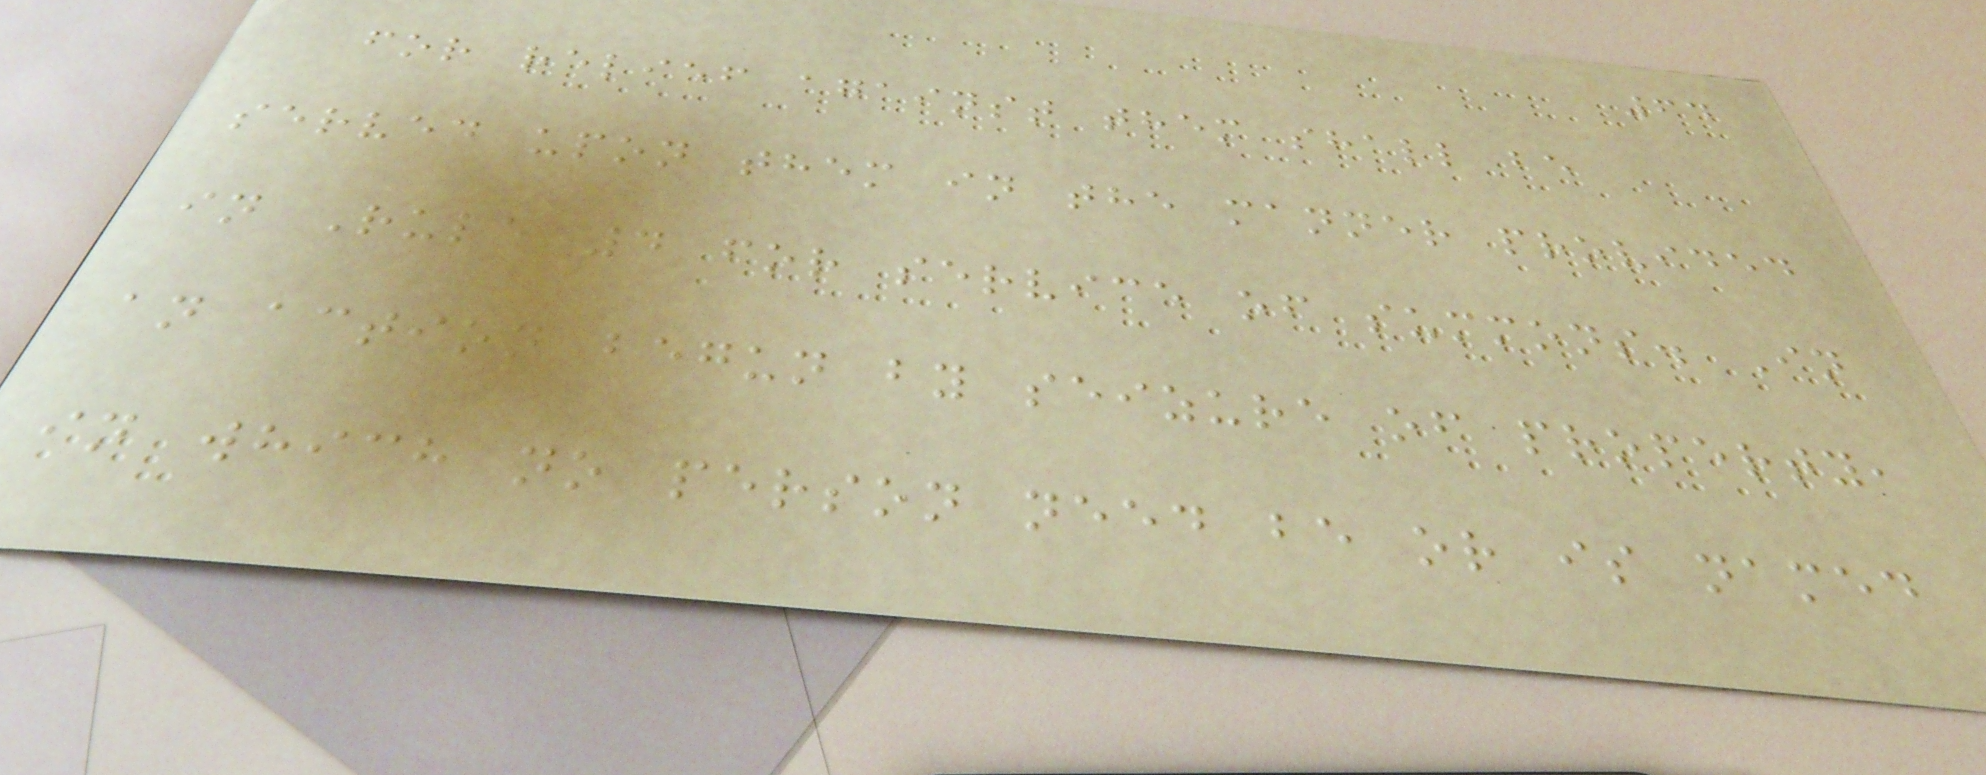64
for relief against them shall be
served upon them in the manner provided
in Rule 4 for service of summons. In
an action begun by seizure of property,
in which no person need be or is named
